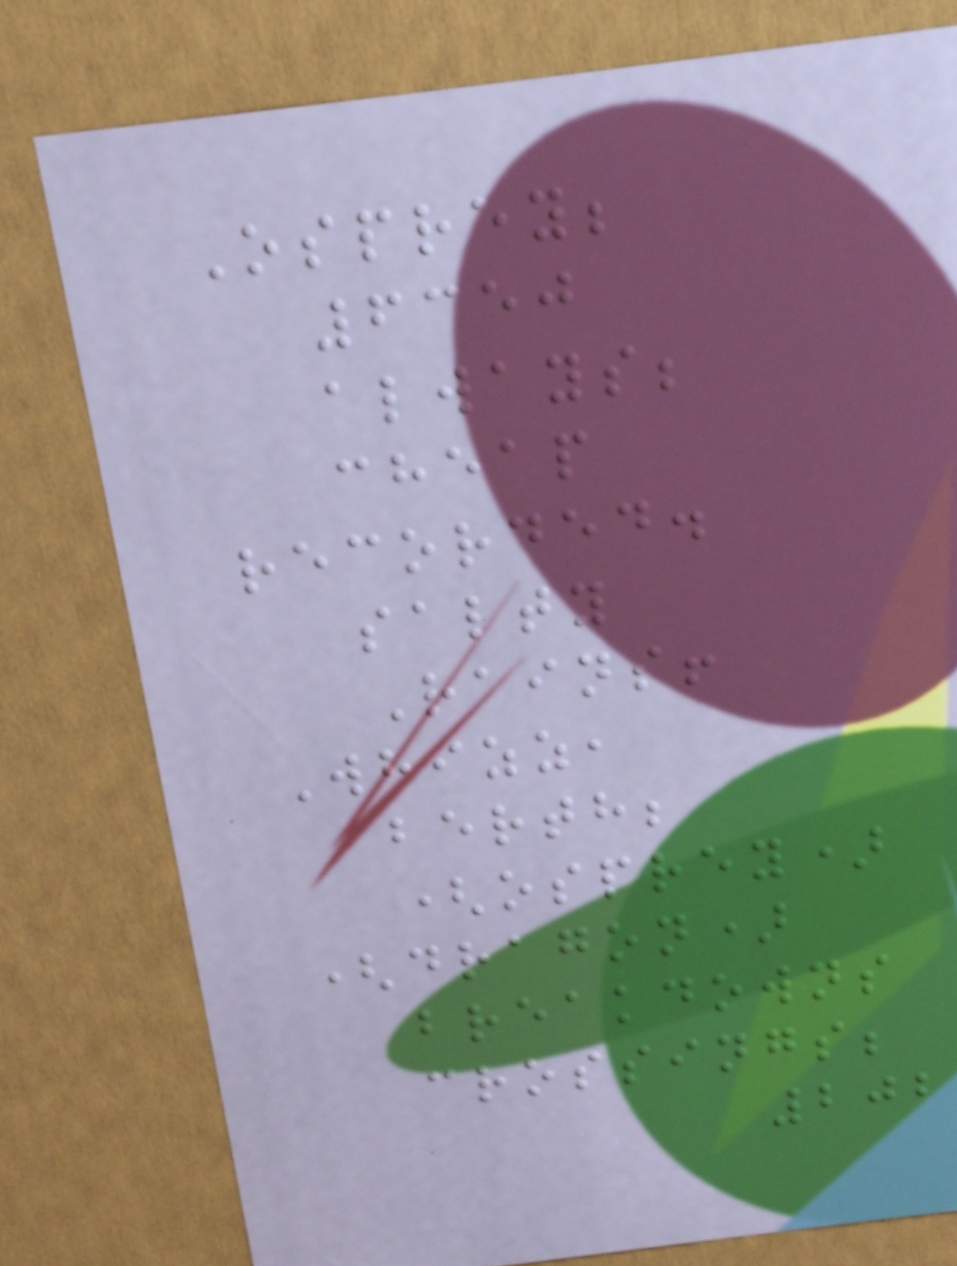Osprey;
6350
always;
cheap
recorded.
salty
Rains!
Whizz,
berth;
(osprey)
(dragon)
breakdowns
crossings;
202
